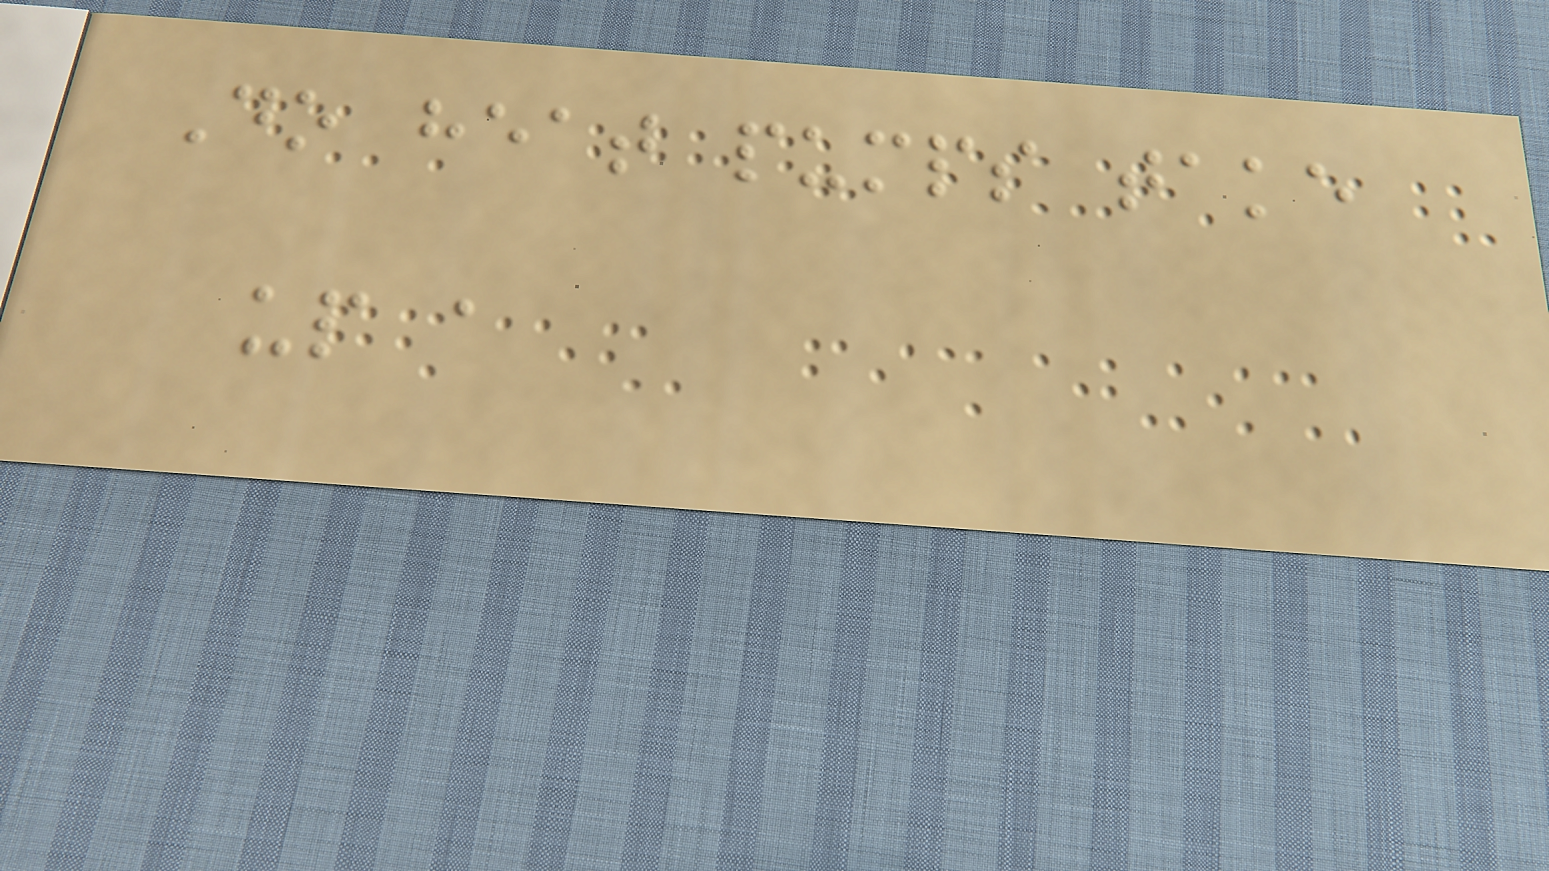Do heat pumps take
up a
